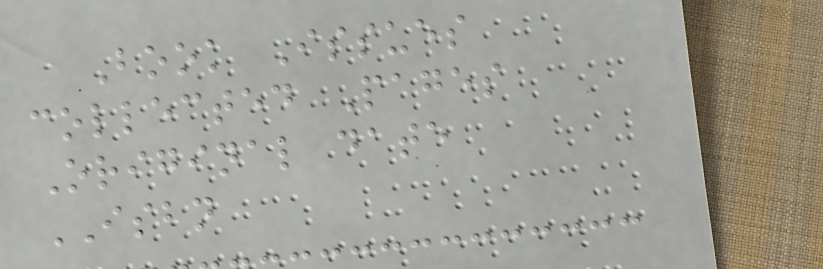Book Issues
collected Pages
Original date
ISBN
